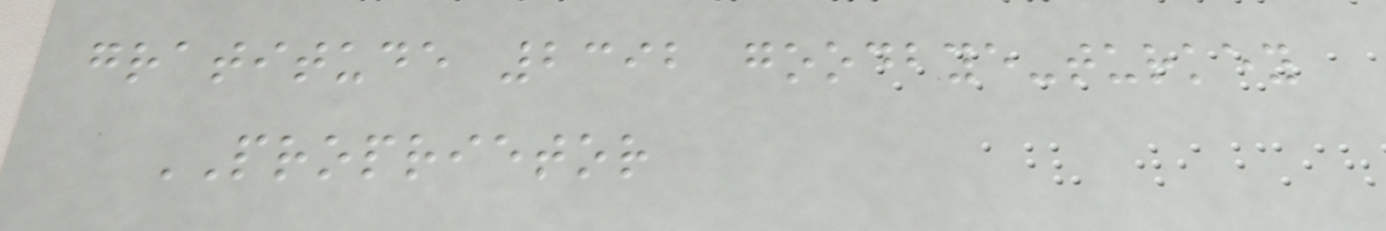gratitude 2392 goodbye-turkey
PROPRIETOR
